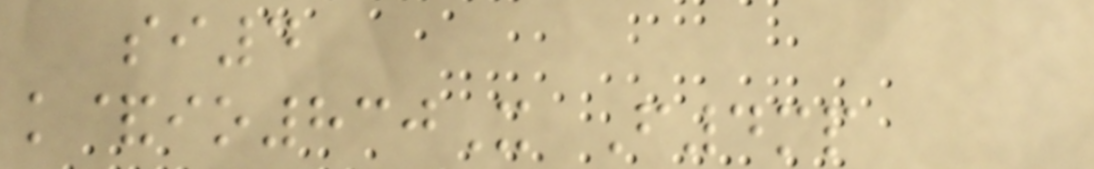si4
k&io830X F4mp
